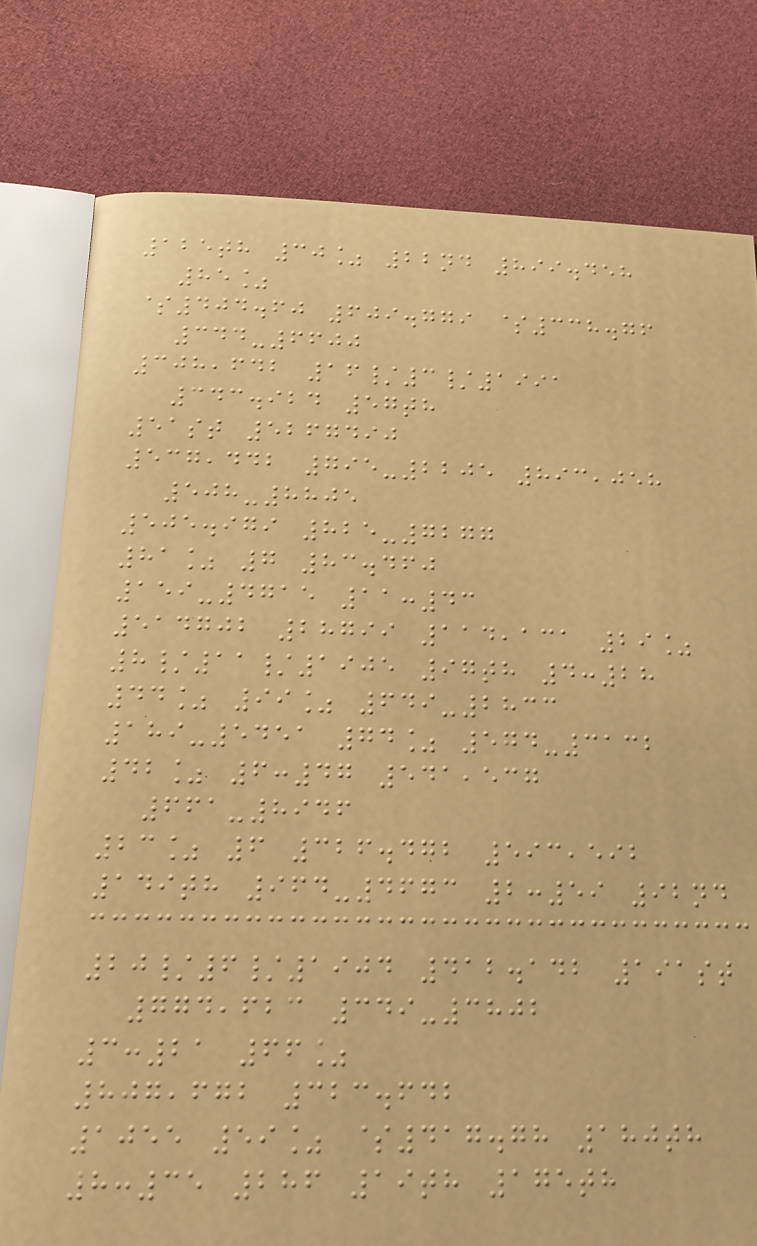125th 30% 22nd 899.458
85%
$404.60 609.779 $338.76
344-6600
308,642 16/3/1991
343.924 57th
51st 5267490
537,442 795-2205 893,058
508-8805
505.979 825-7277
81% 7 83.460
159-4715 11:43
514702 28799 114,131 29%
8/11/1905 97th 4:28
44% 99% 649-2833
189-5451 74% 574-3132
42% 6:47 541,537
661-8946
23% 6 326.472 593,592
149th 964-4673 2:59 92nd
20/6/1904 412.142 191st
774,623 349-3802
3:21 66%
807,672 323.642
1055 59% $417.78 180th
8:35 286 19th 175th
